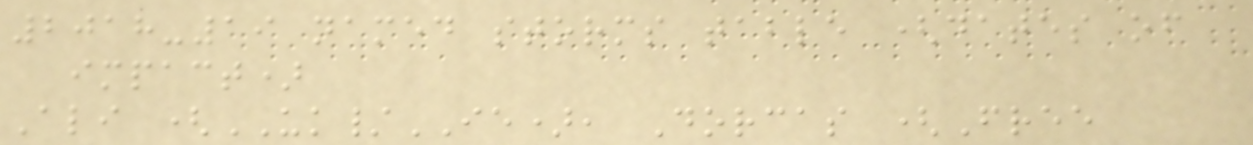2018-19 named storms table (dates of
impact)
Ali (UK/IE), Dorcas (Free
